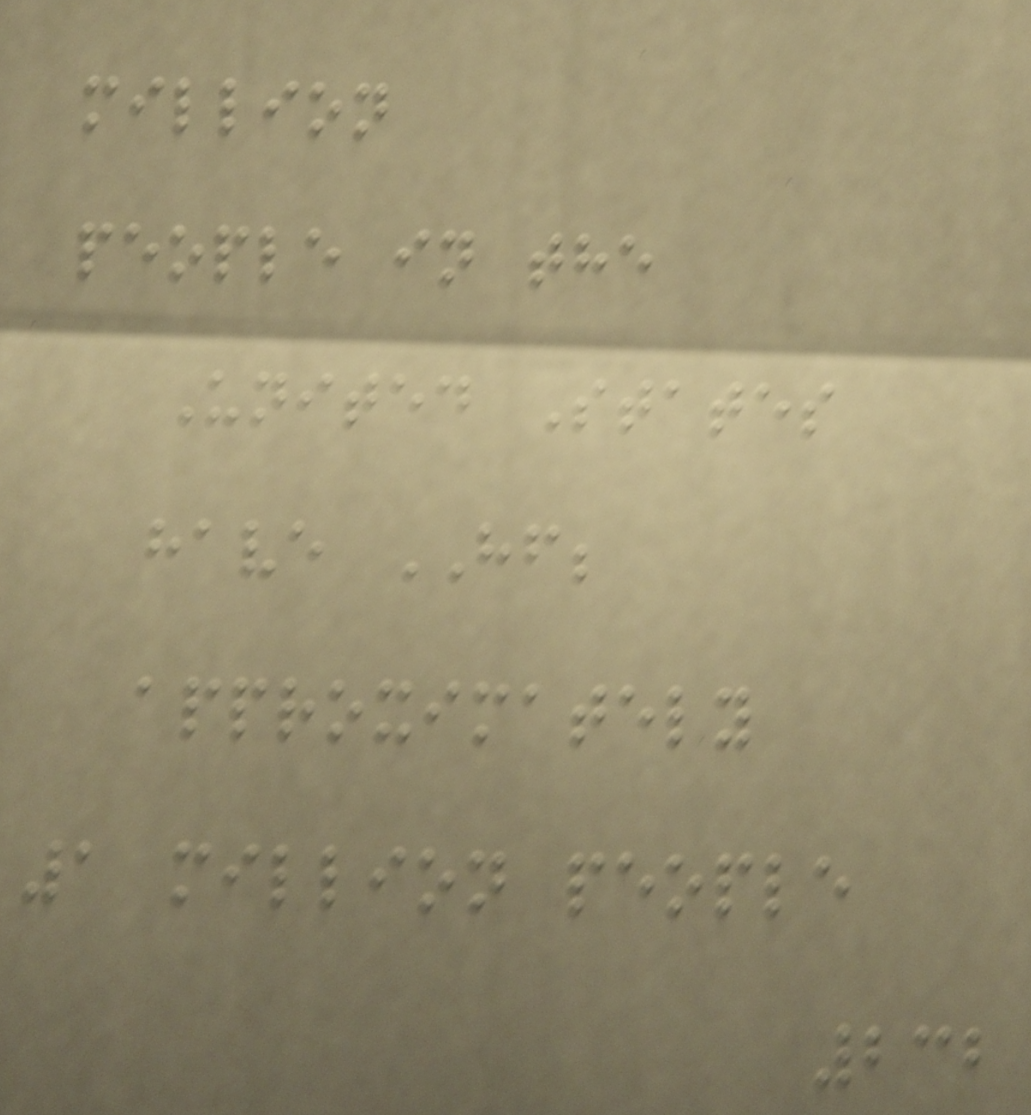million
people in the
United States
have HF;
approximately
1 million people
232
